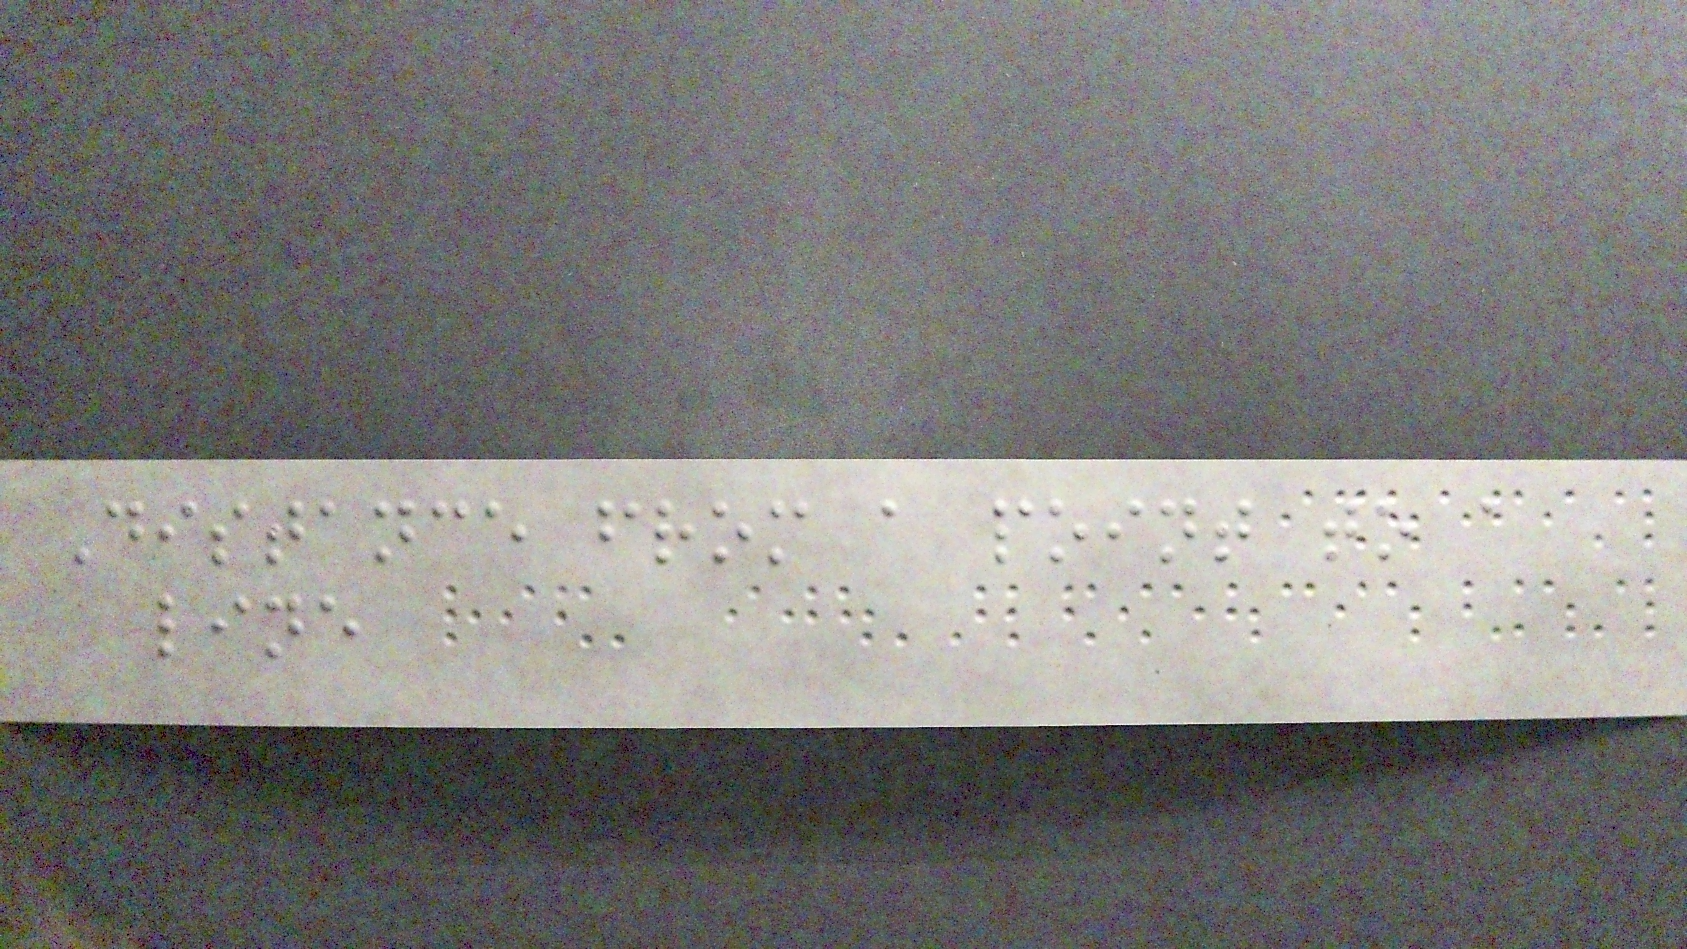Distance from a point to a
line
